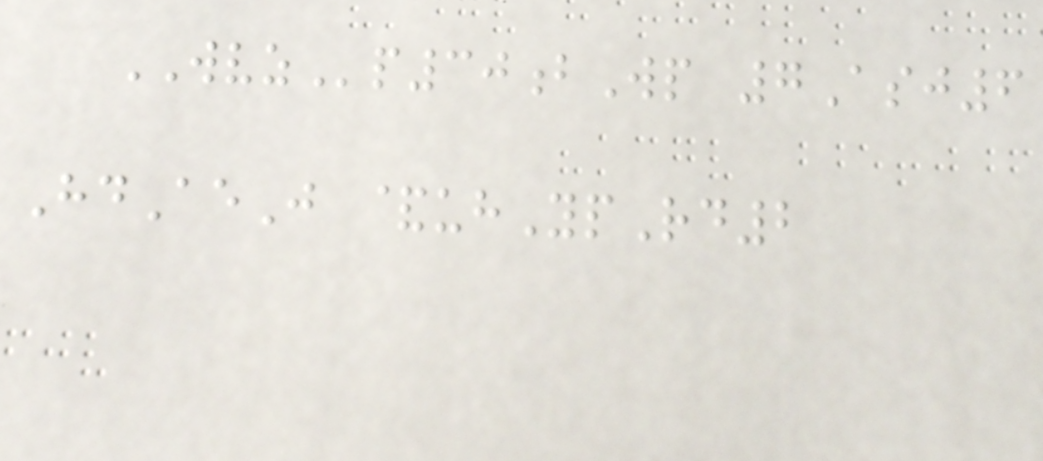WVZp30bWp 7Asj6
HdAeJ &uhYpRd2
